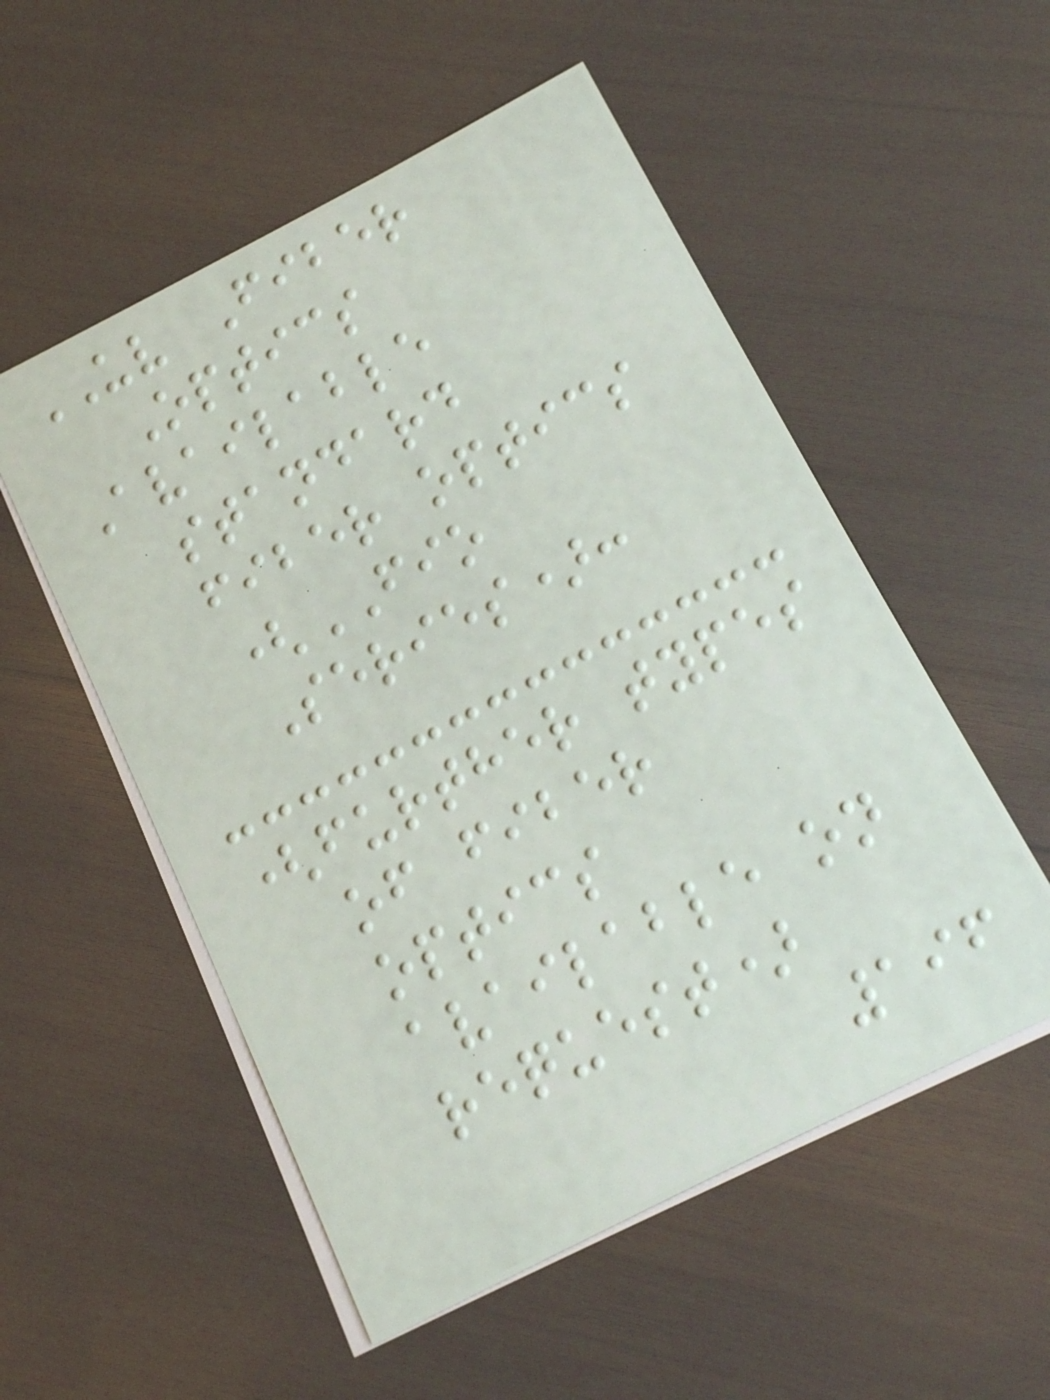UV Fiber
Optics
Available
standard
fiber optics
(FIO
Series):
(further types
of fiber
optics
available on
request)
196
